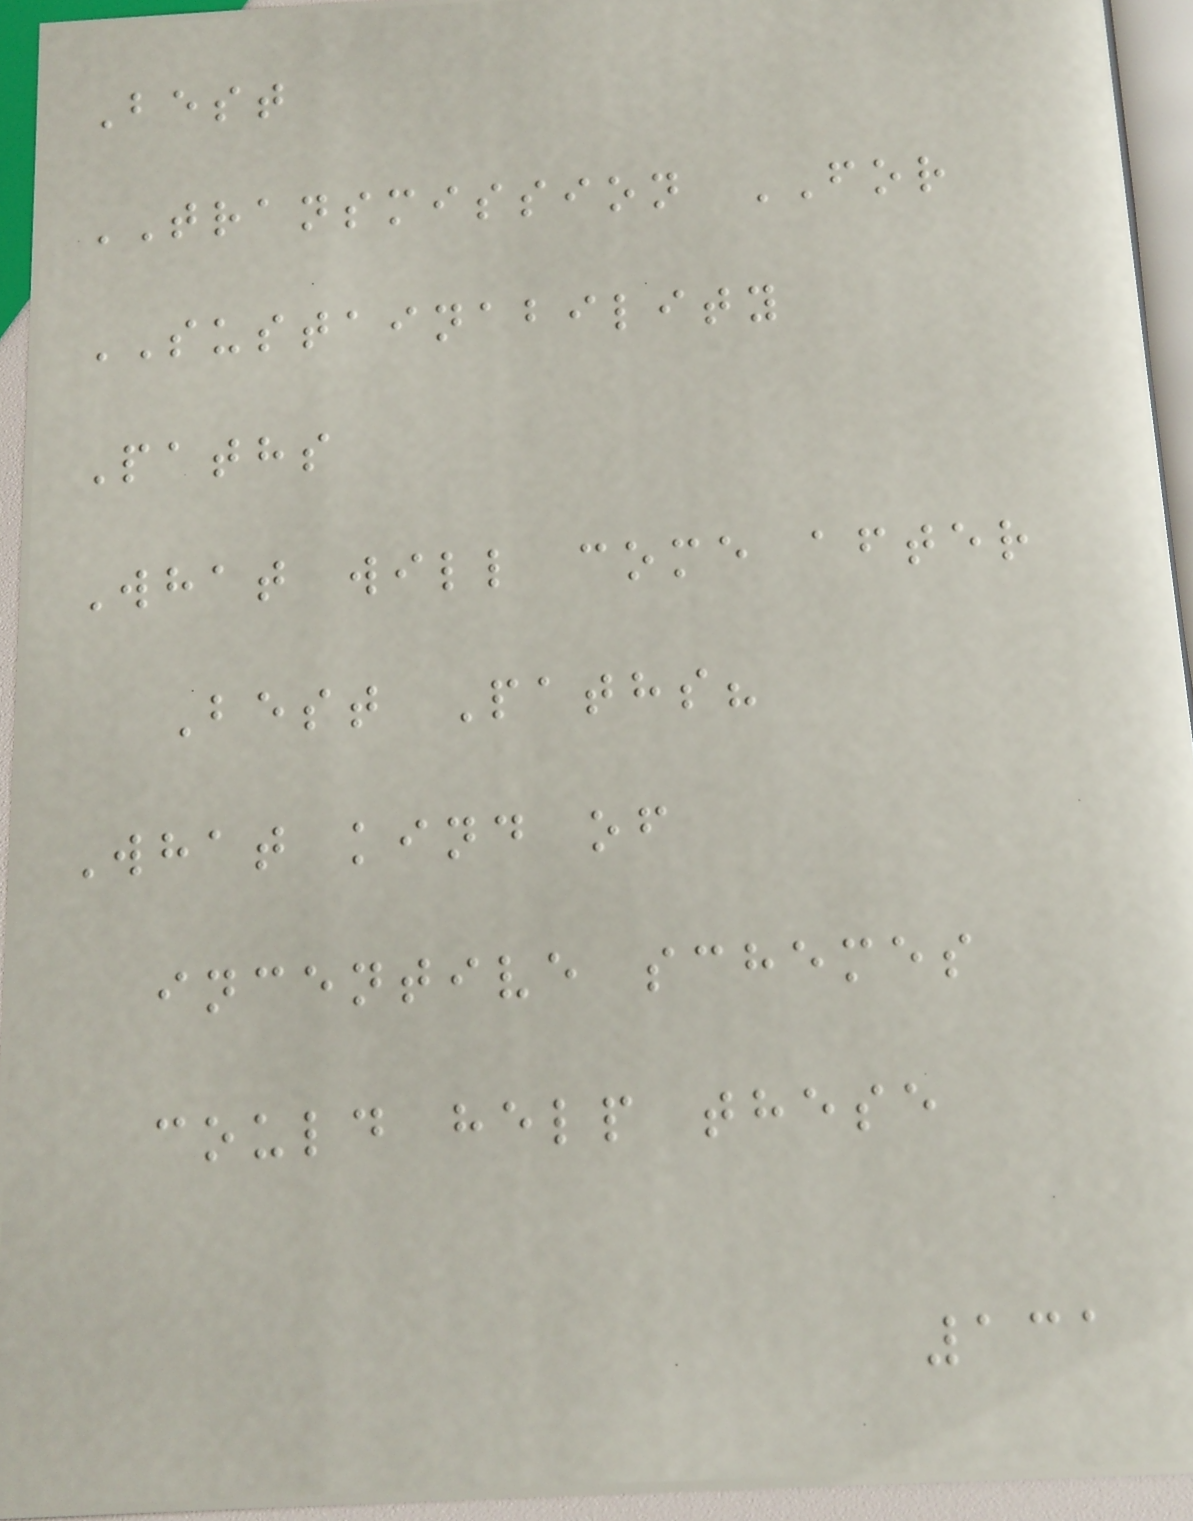Best
TRANSMISSION FOR
SUSTAINABILITY
Paths
What will come after
Best Paths?
What kind of
incentive schemes
could help these
131
